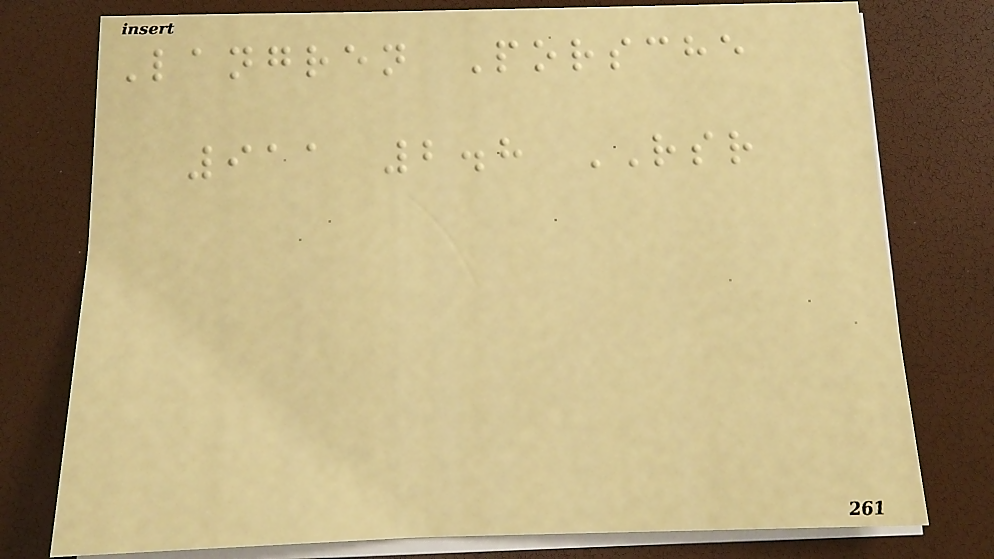Langren Porsche
911 2.8 RSR
